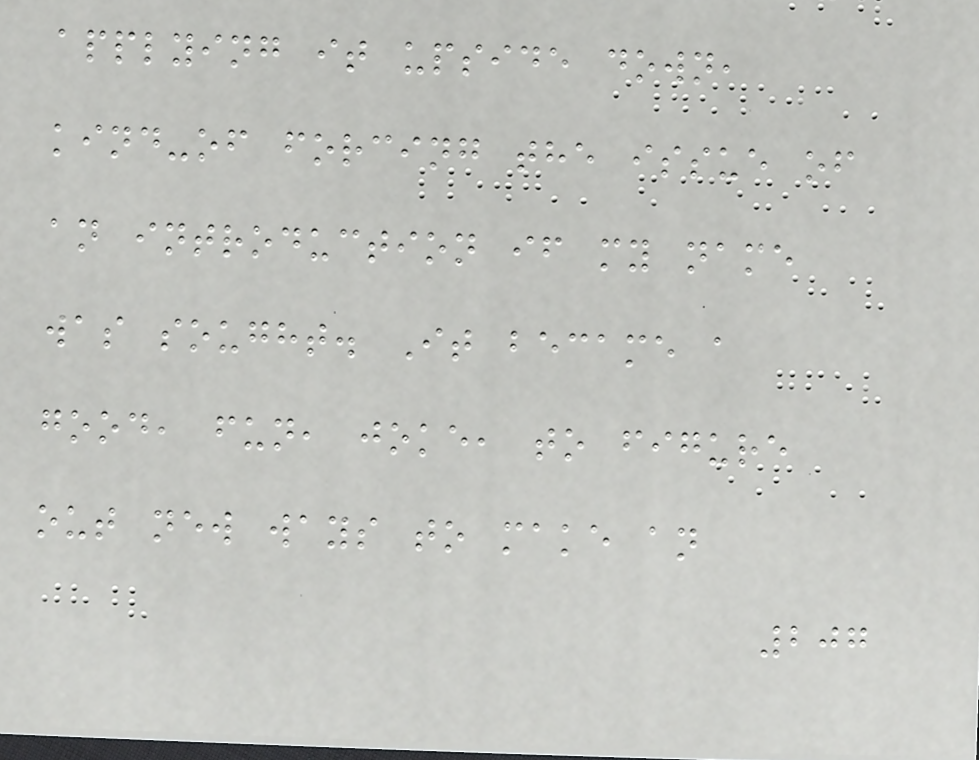applying it upside down,
kind-of forcing the issue of
an introduction if my name
was sought. It became a
good, fun, joke, to figure
out new ways to make an
207
